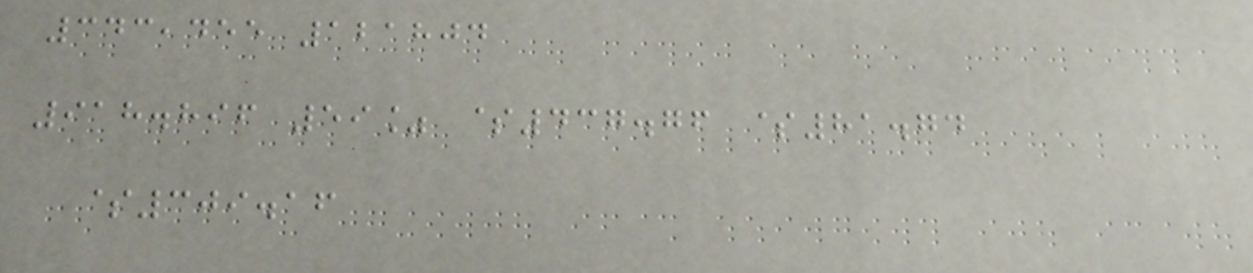343,455 121804
918.896 59% $437.76 $81.74
$309.16
